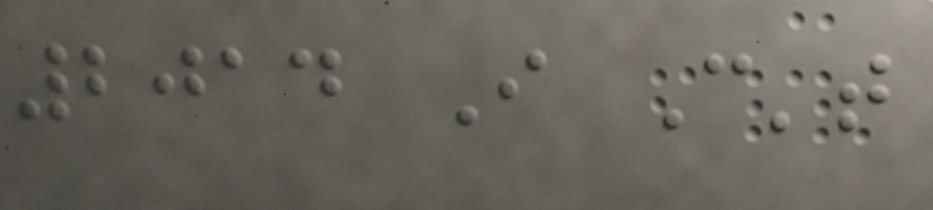2014 I Can't
